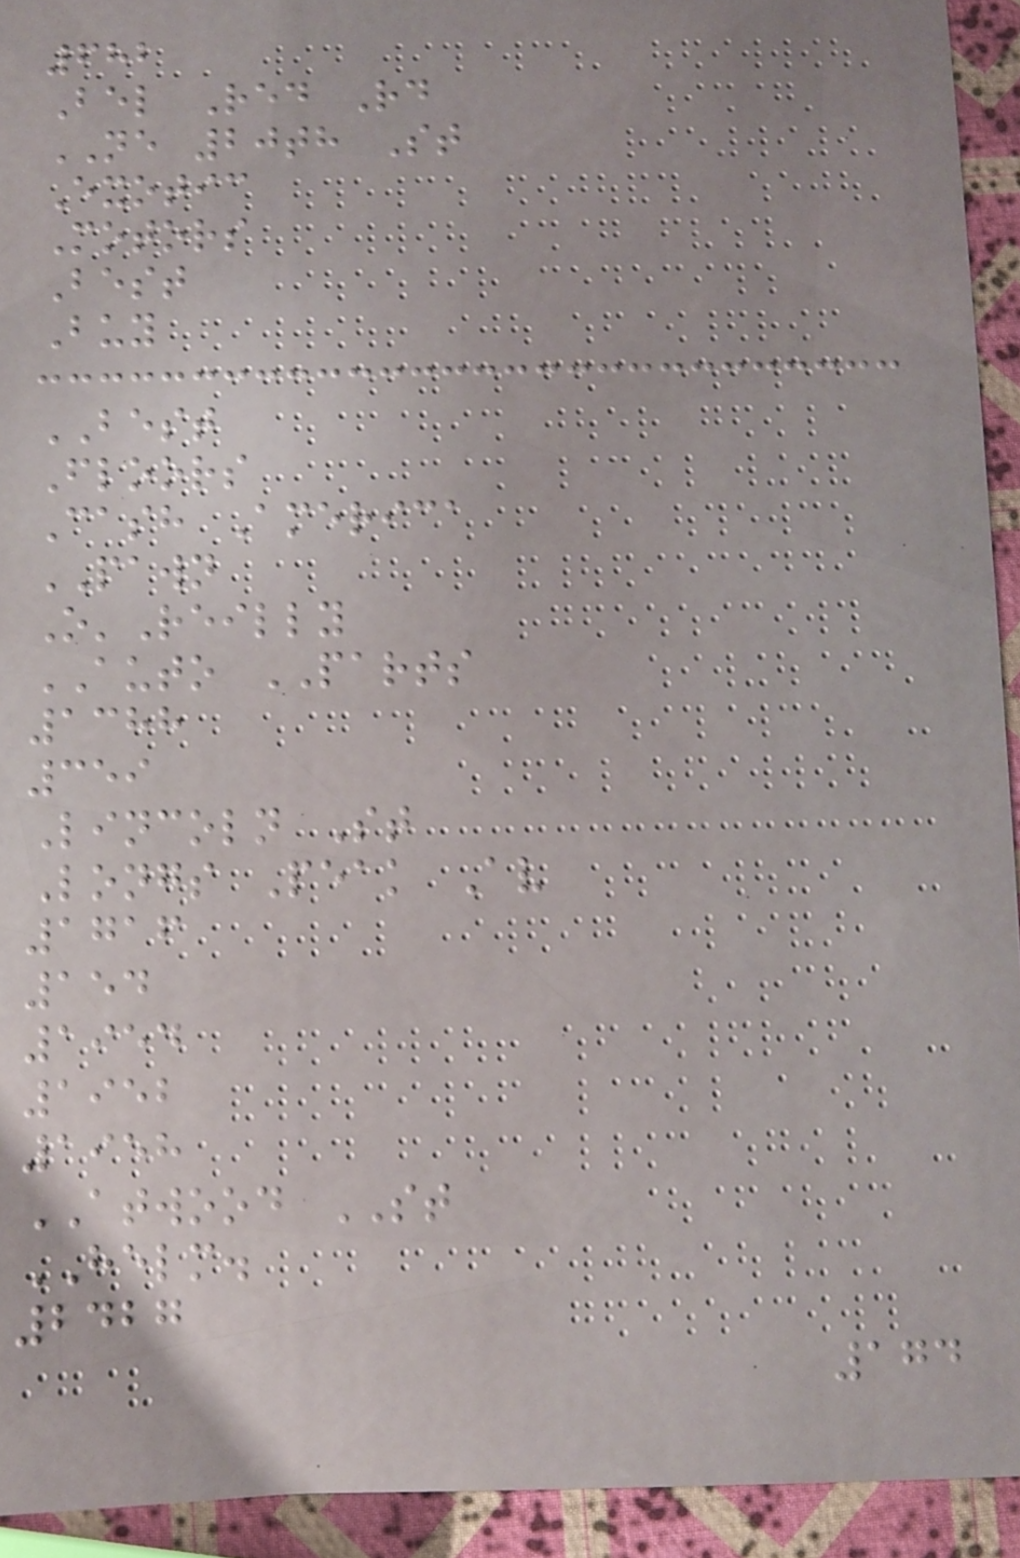682
Bel Red Rd
NE 20th St
Exotic
Motors
Best
Buy
BEST
Floors
Cash America
PAWN
O'Reilly
AUTO PARTS
1388
359
Lincoln St
Longs Peak Av
1716
154
1954
1952
1958
ATWOOD ST
HELM.
2427
174
